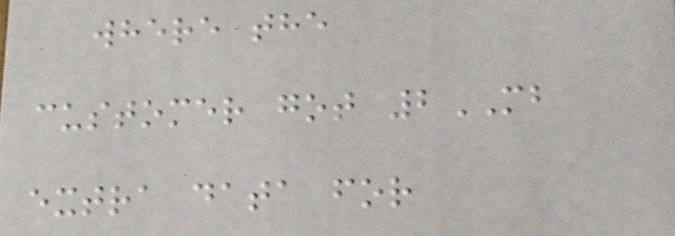where the
customer got 2MB
extra data for
